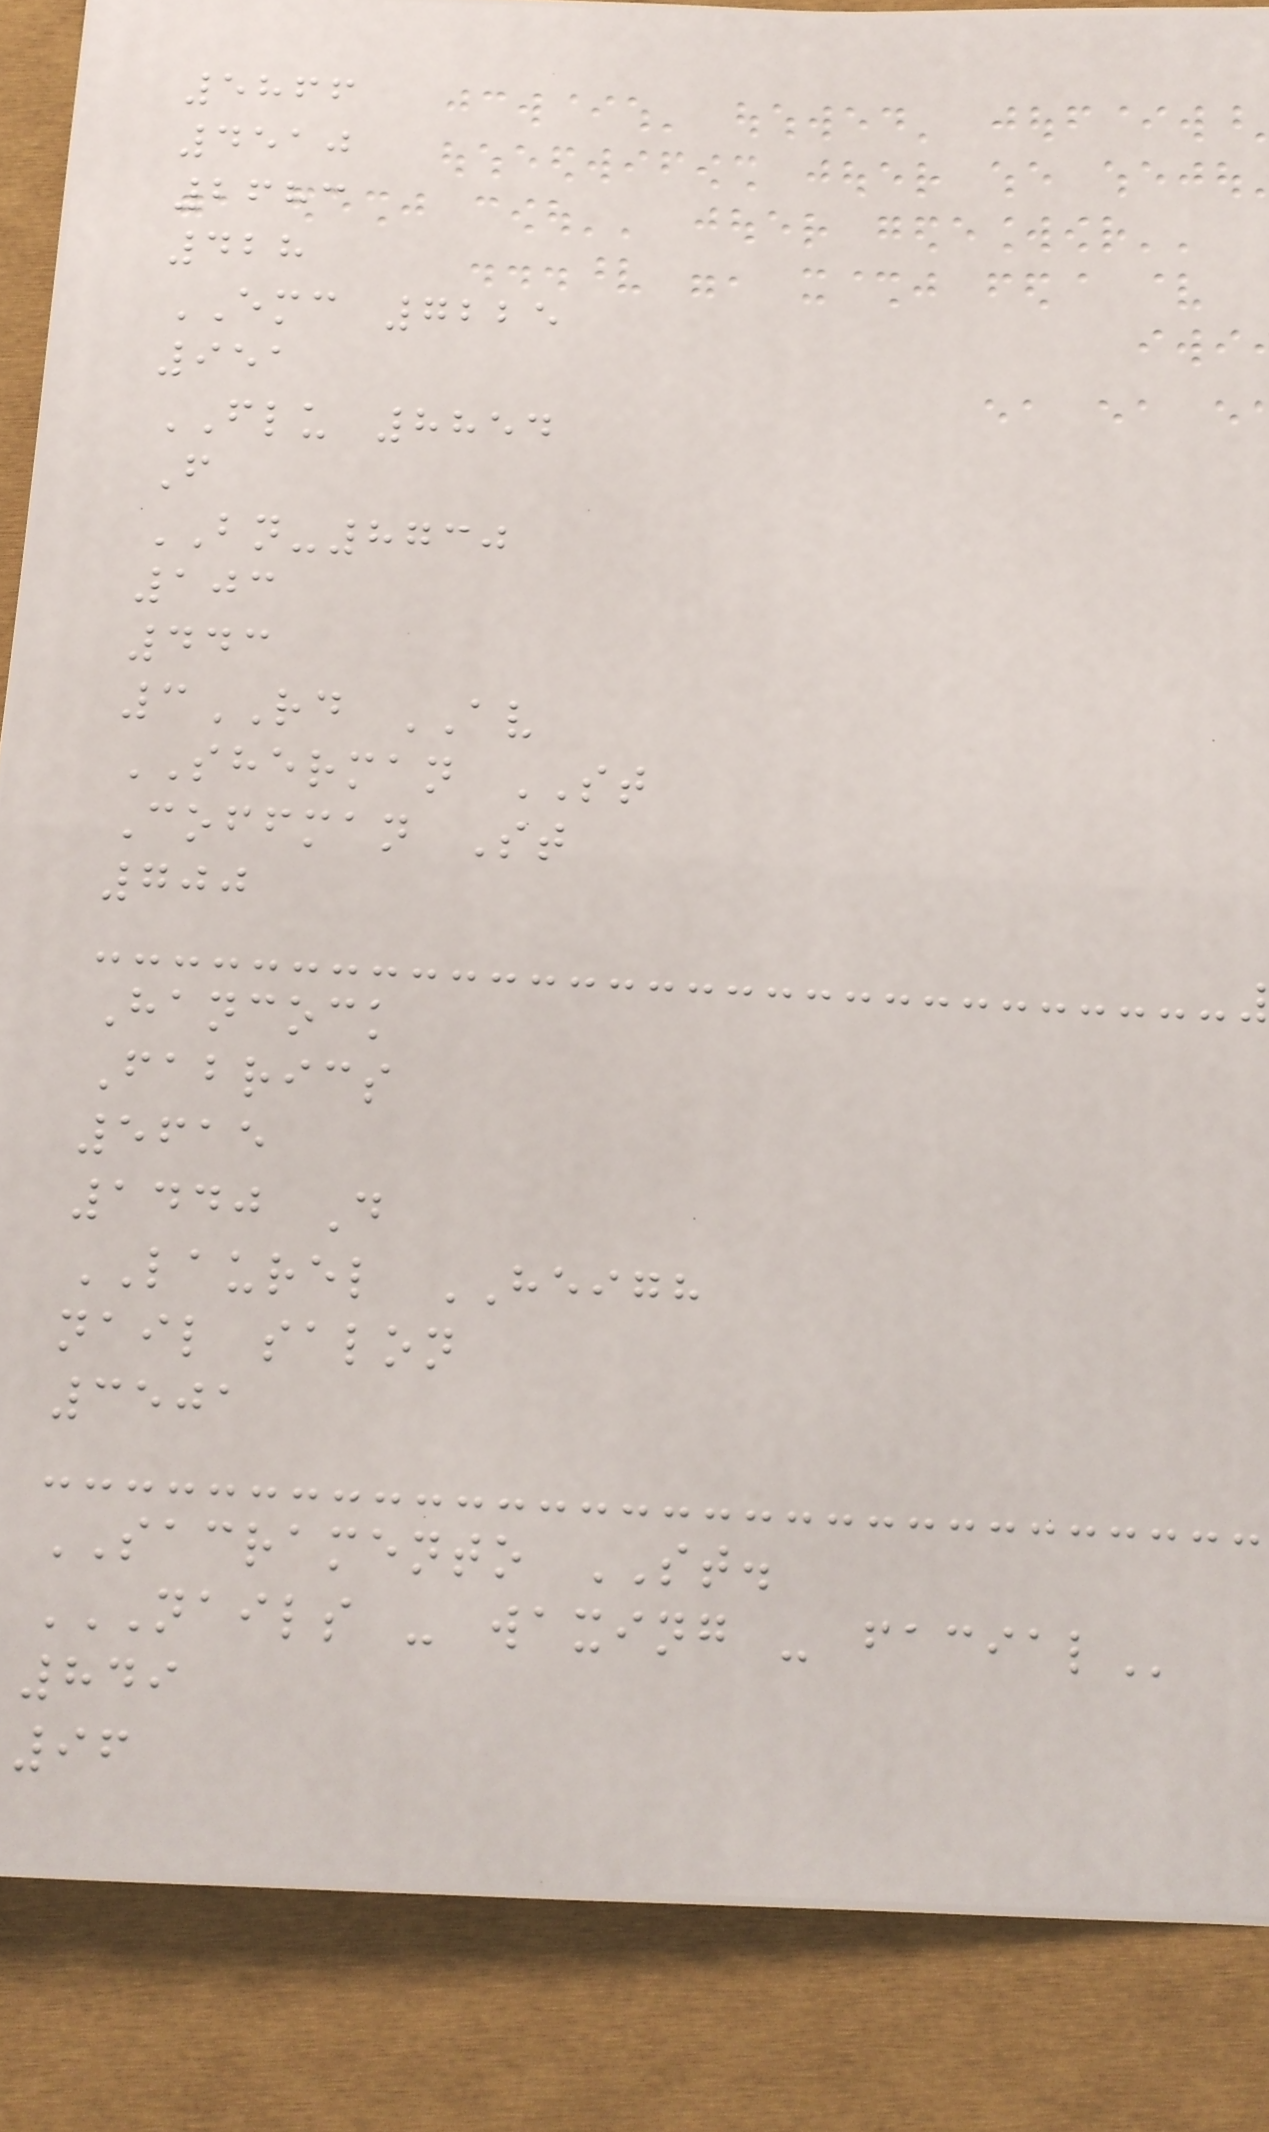5866
4510
2683
428
EMC 7225
951
FLU 8854
F
BN-8730
103
443
3RD AV
SHERMAN ST
Coffman St
700
Hancock
Fabrics
5615
1440 D
LAUREL HEIGH
nail salon
3501
SACRAMENTO ST.
NAILS - WAXING - FACIAL
849
96
